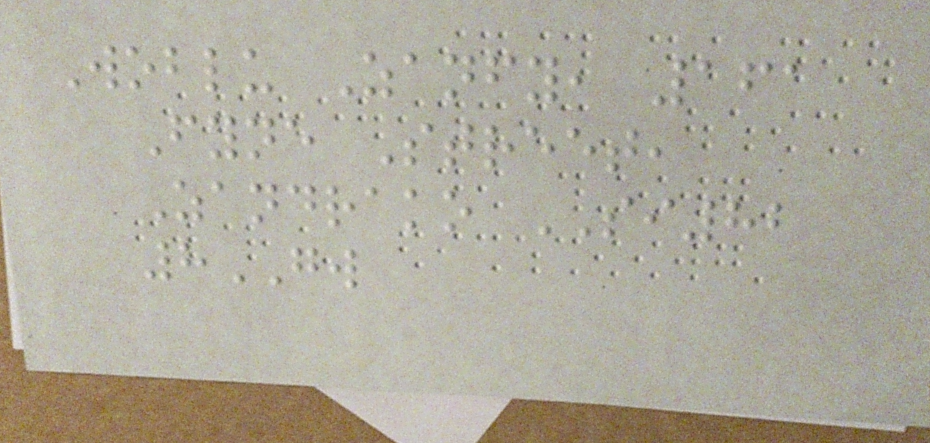Woblu Zanfy, 161
Fyne Street,
Zandrako SI82
8GW
